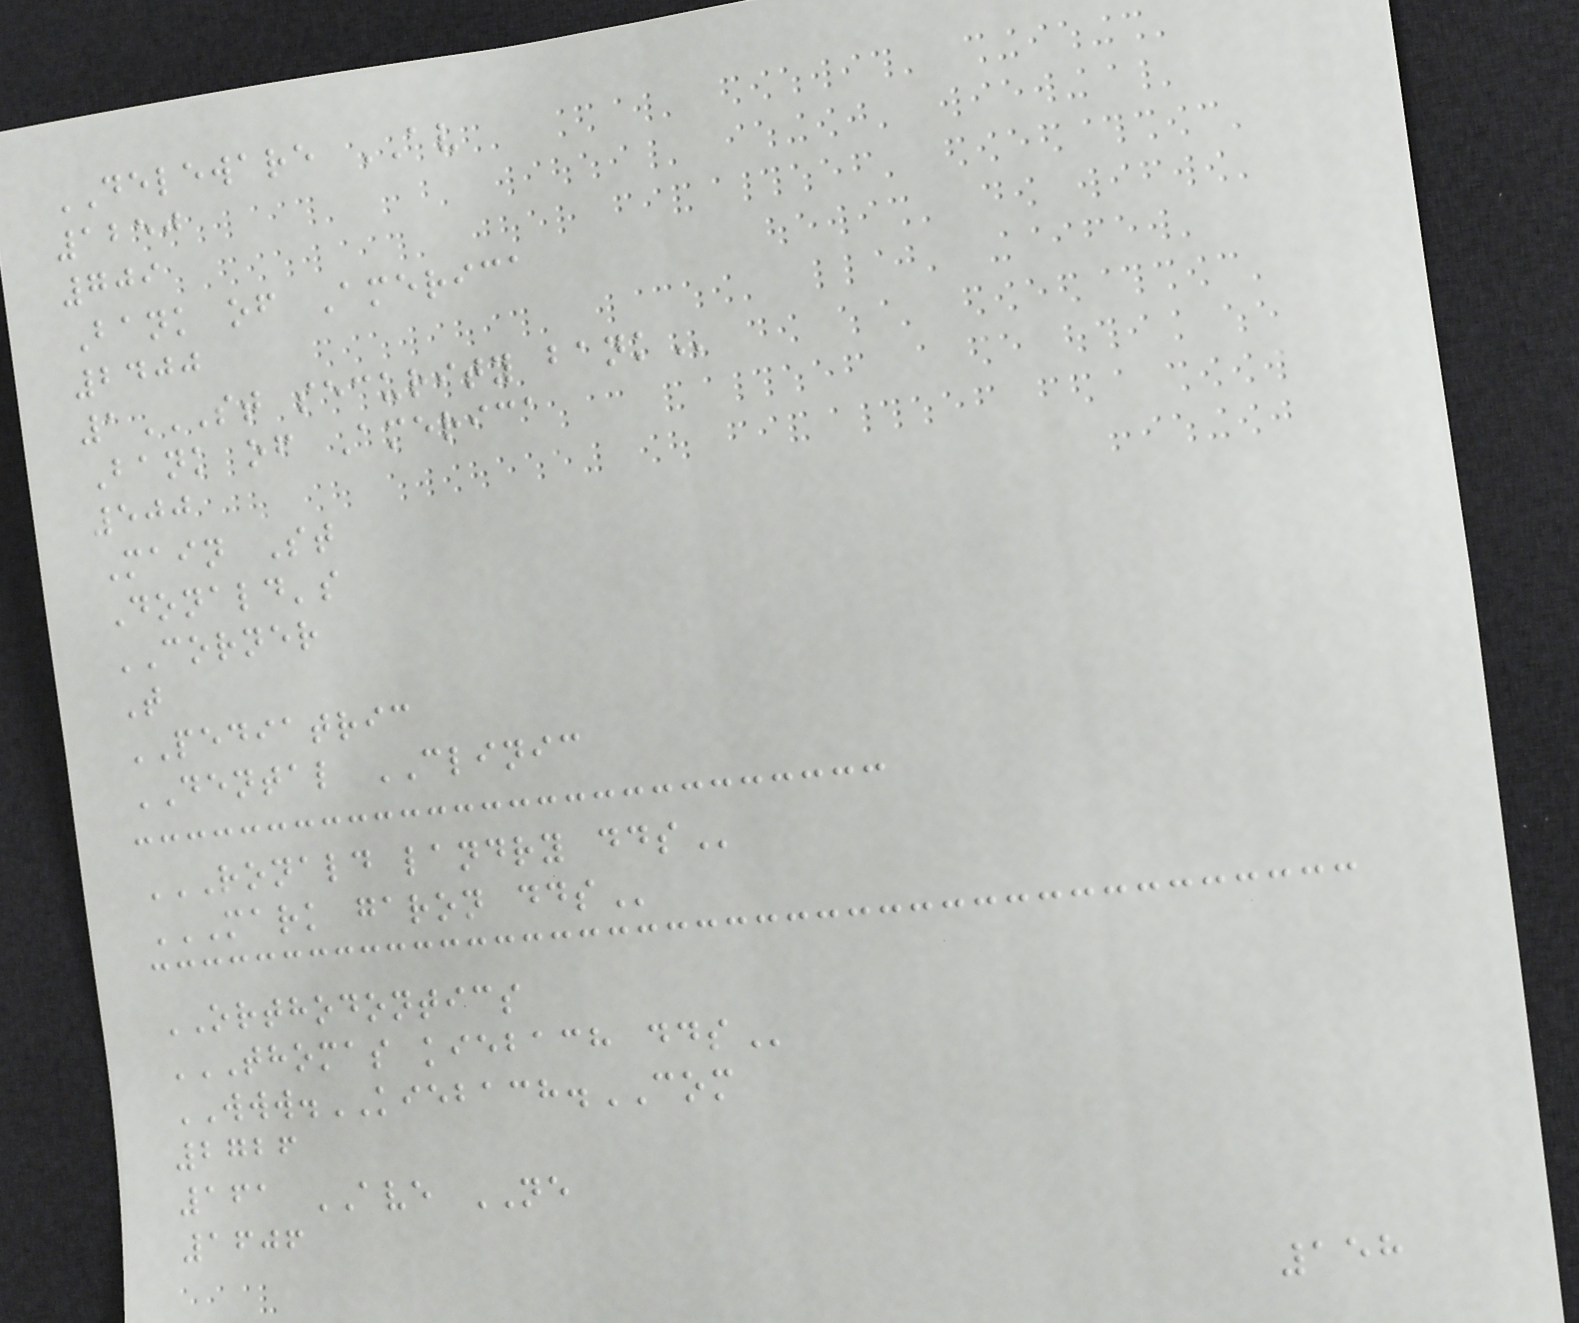DELEWARE AV
1250
709
Bank of America
2400
1ST SECURITY BANK
Bank of America
500
Main St
Donald's
CORNER
T
PEDIATRIC
DENTAL CLINIC
RONALD LANDRY DDS
MARK GARON DDS
ORTHODONTICS
THOMAS KIEBACH DDS
WWW.KIEBACH.COM
2726
161 AVE NE
1606
158
